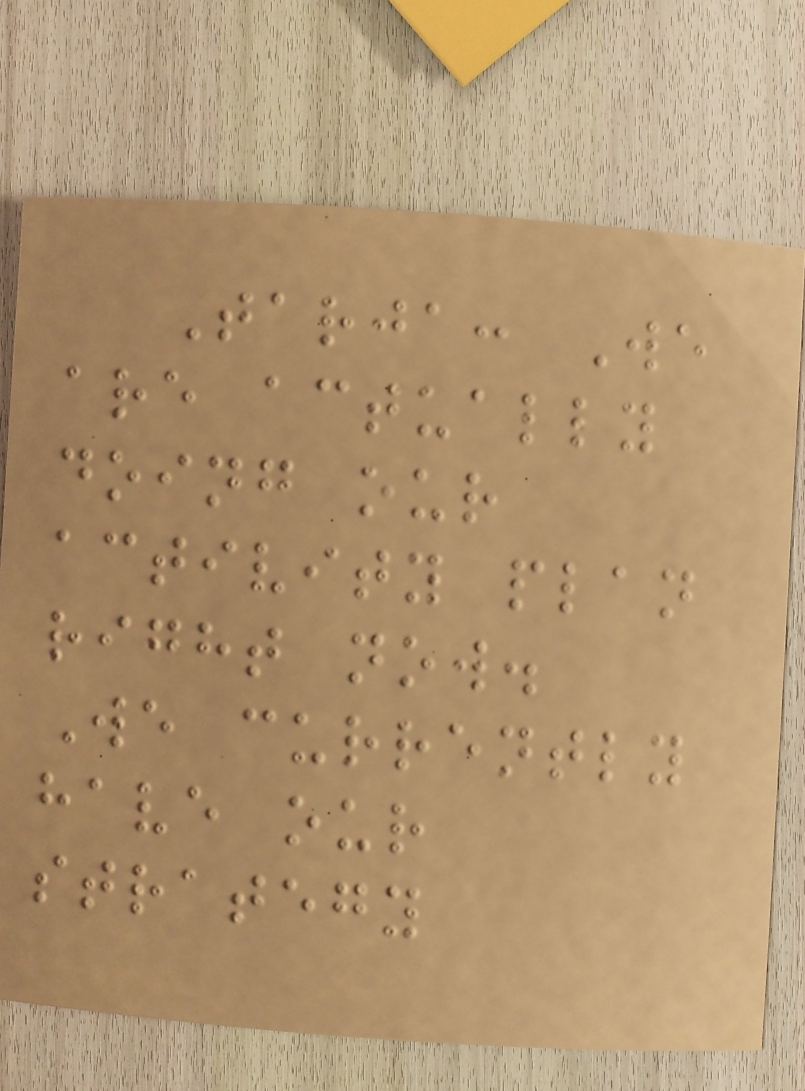Tarja: We
are actually
doing our
activity plan
right now.
We currently
have our
strategy
